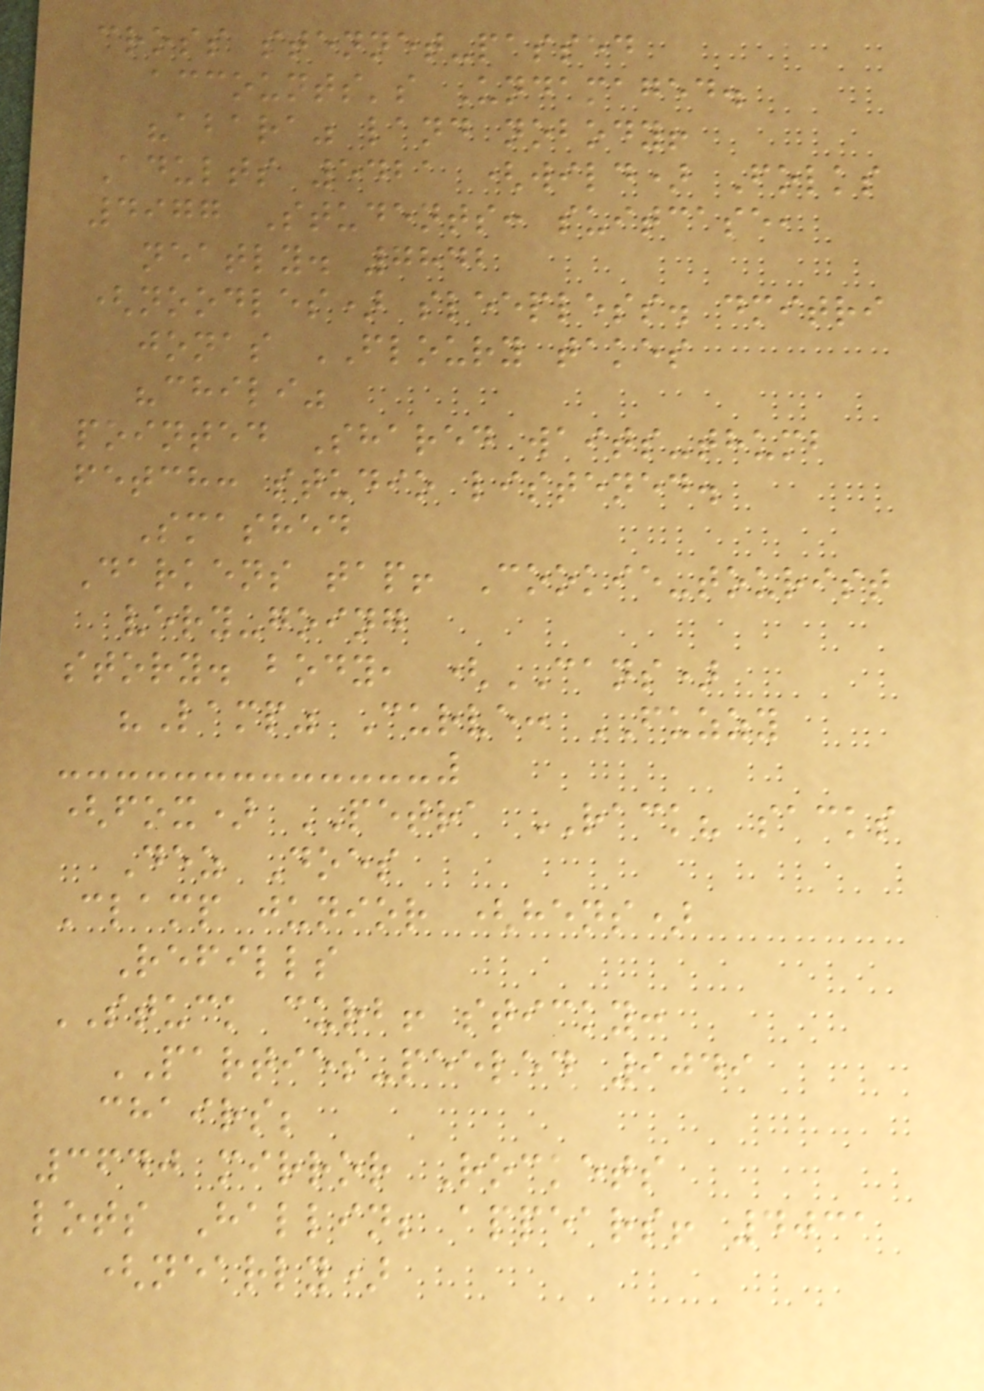cross stennet-passed
accounts's Undamaged.
"abara" land nobody!
Adults 5421 (wild) Folks
4977 Students: suitcase,
neatly. 7842
(noodles) sleepless. dmitri
jonas FLOURY takes
"chili"
pointed Shared waits-thumb
fetch: studio listened.
Smashed
Darkens tap! Cookie-tourist
very-going
story. body, (CANS)
"Lamp" Curve: FUZZY
(fox) PETRA RACK? sacks
Dez Does
Clamp junior (hens)
Refills
STUCK curb! sticky:
PARTIES-peeled 9049
chairs;
3640 mirror Rockets
lots Hallin; appears! 4031
(nearly)
